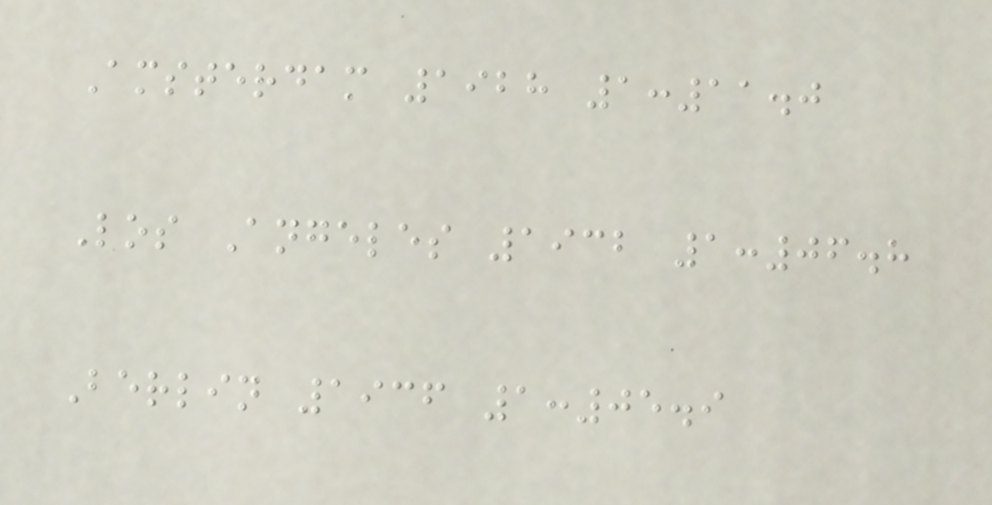Amsterdam 1928 1:11.0
Los Angeles 1932 1:06.8
Berlin 1936 1:05.9
